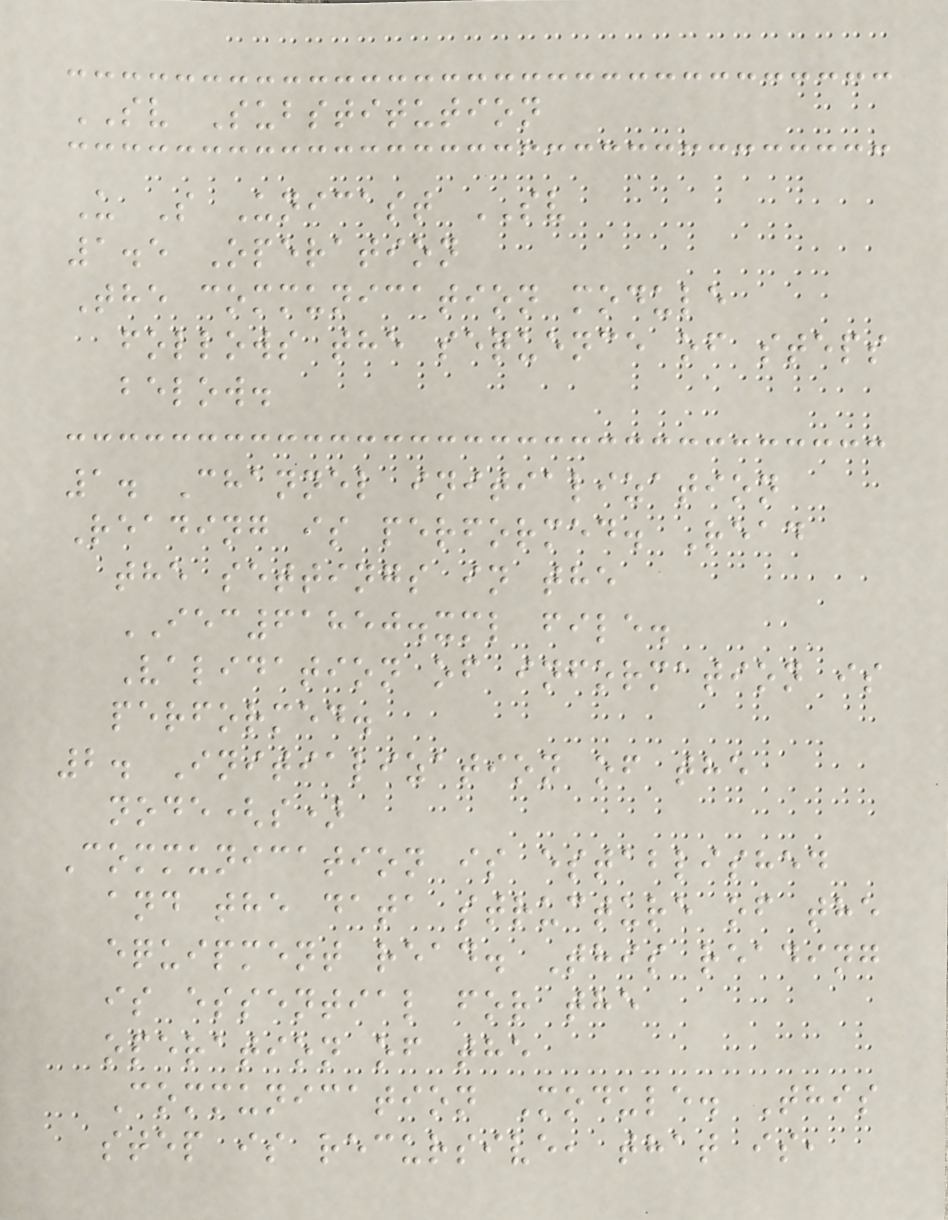SV Substitution
U S Unicast SV
1.5 Operation
The communication module
follows the sequence of steps
below.
1. Channel initialization
Reading is performed. Read
the settings in the
IEC61850.xml file.
Validation of information is
performed.
2. Initialization of the
node(s)
Communication is established
and the data structure of the
equipment read. This reading
is essential for the
operation of the
Communication Module. This
step is recursive, that is,
